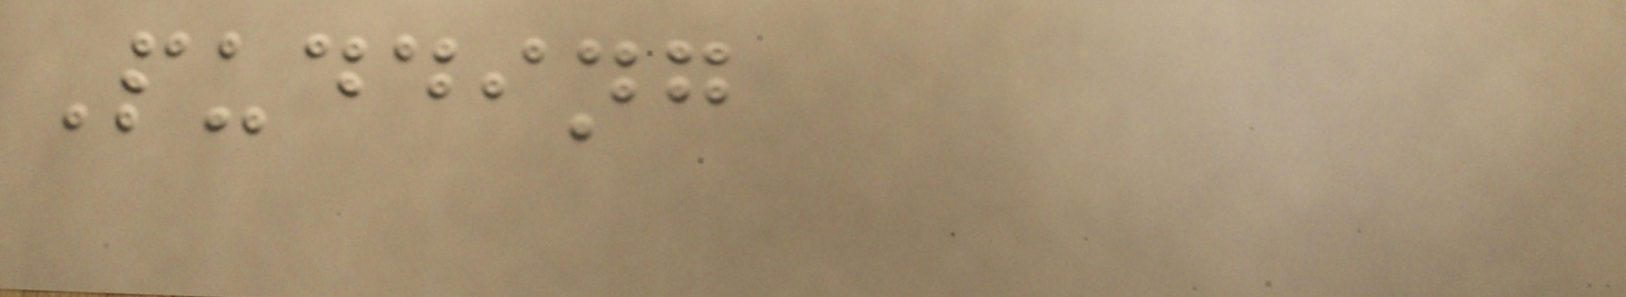Pudding
